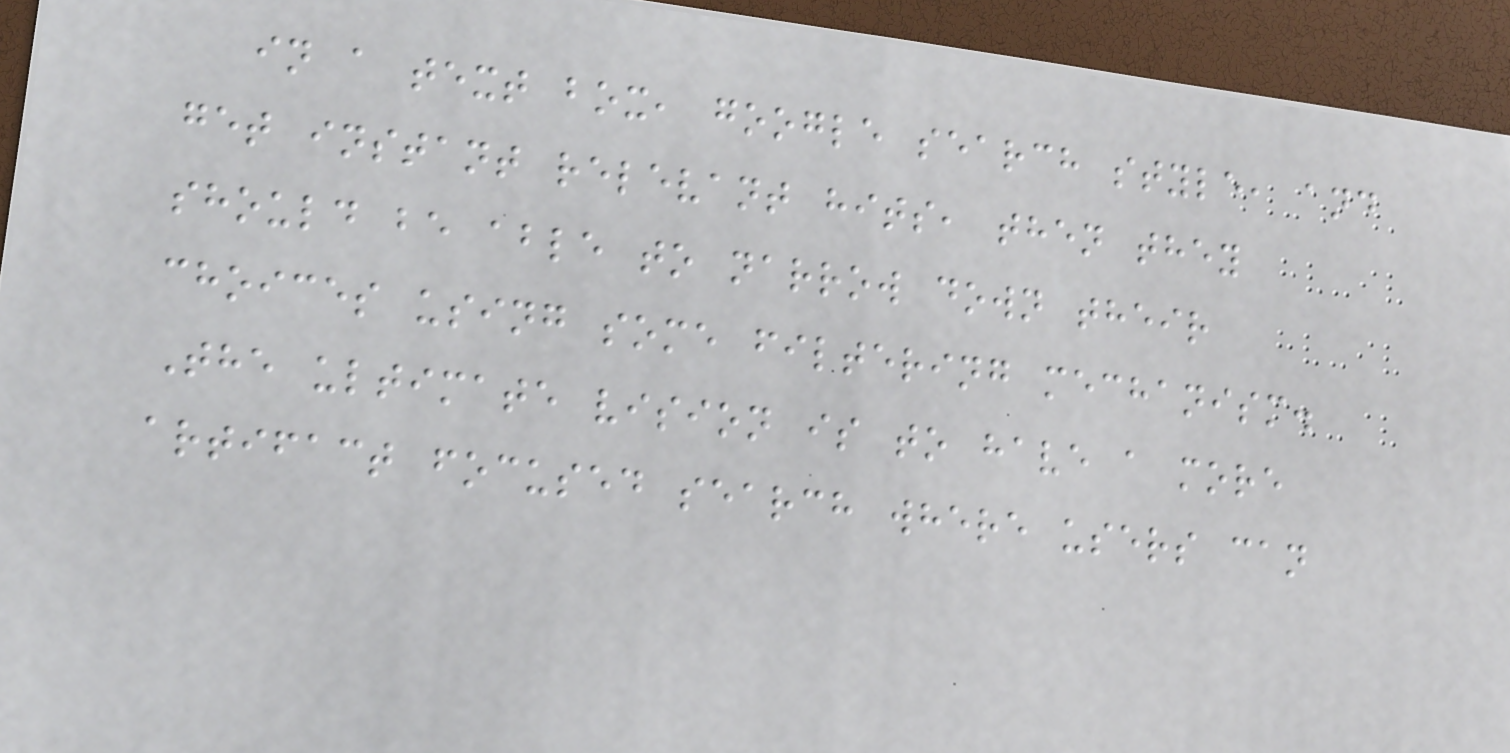in a text box, google search style, and
get instant relevant hits, then they
should be able to narrow down their
choices using some filtering mechanism.
The ultimate vision is to have a more
artifact focused search where users can
